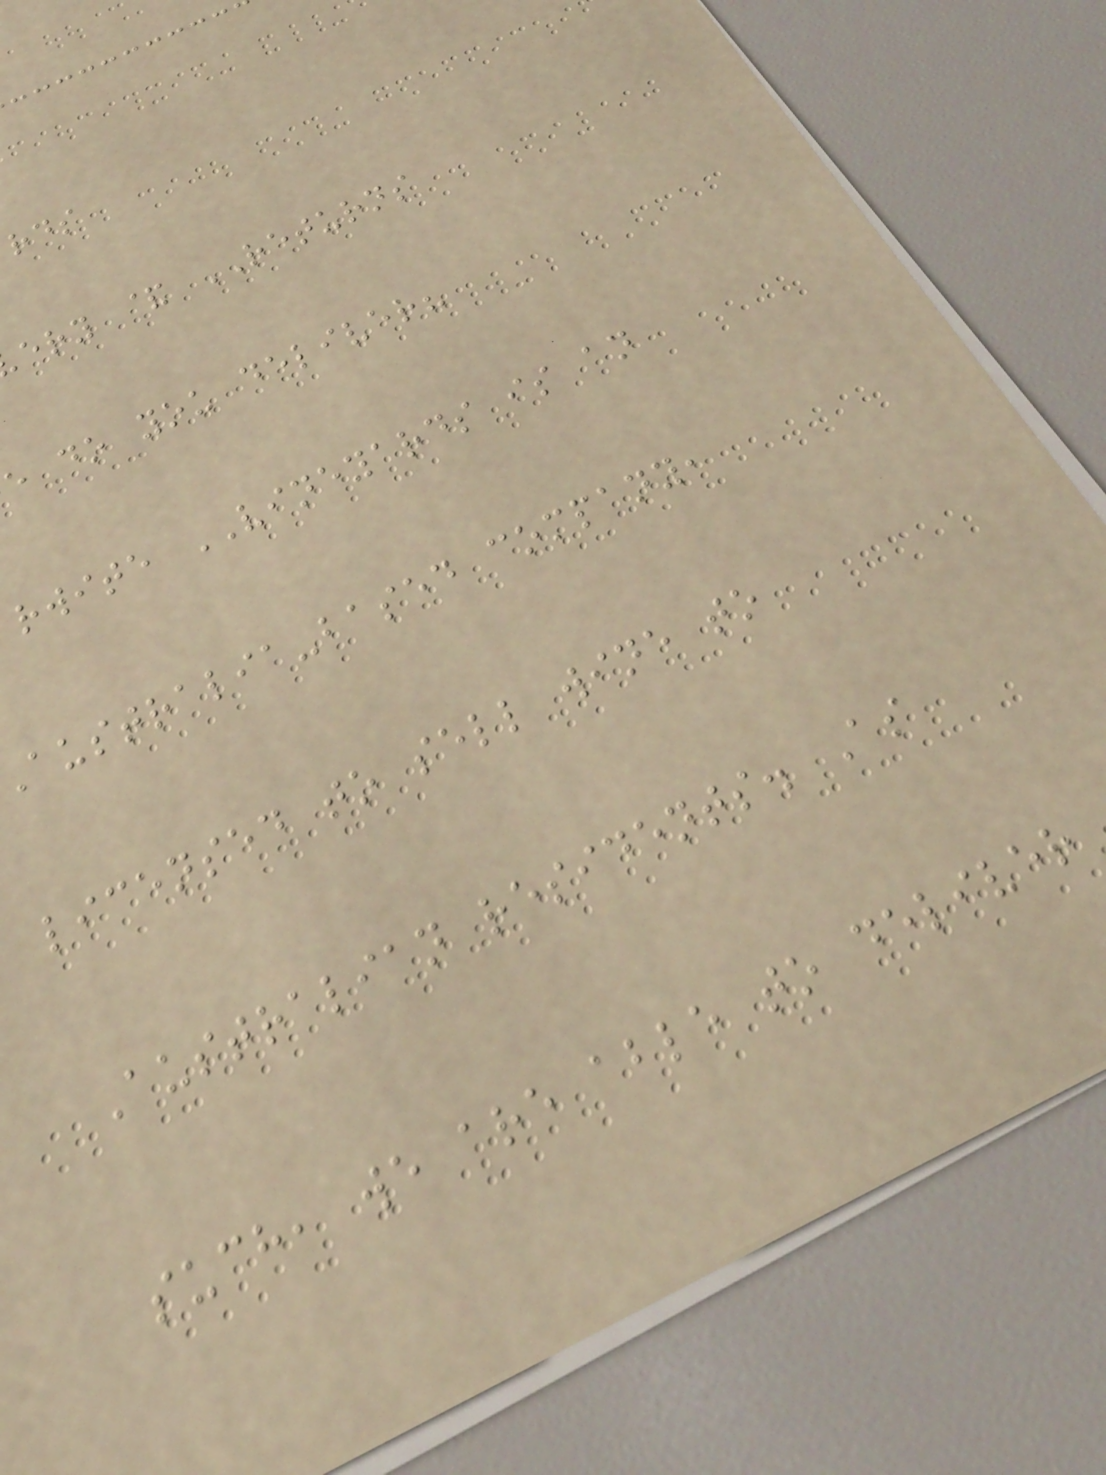ery & RETURNS
e do you deliver?
rwite VINEYARDS is an
australia-based company,
licensed to sell wine to
Australian residents. As
such, we are able to deliver
